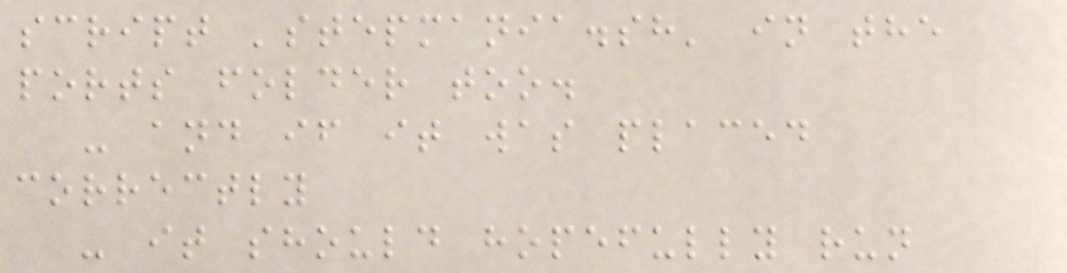script 'stepmania.sh' in the
ports folder too.
- and if it was placed
correctly
- it should hopefully run
